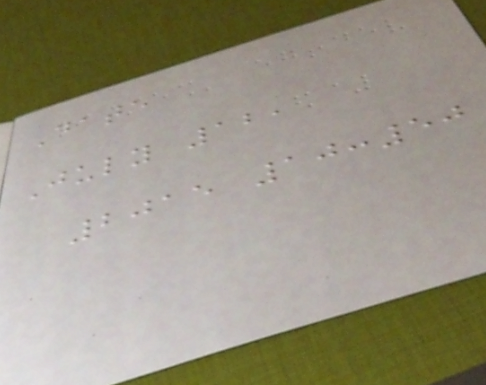Date
July 12,
2015 10:50
